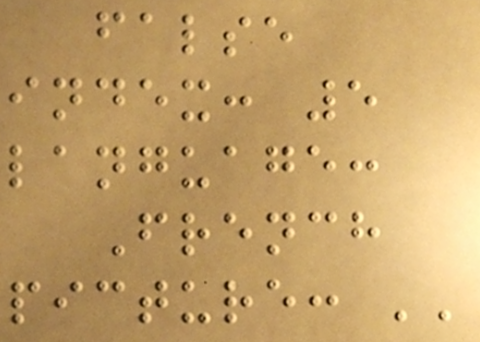false
index: 5
language:
French
picture: ''
